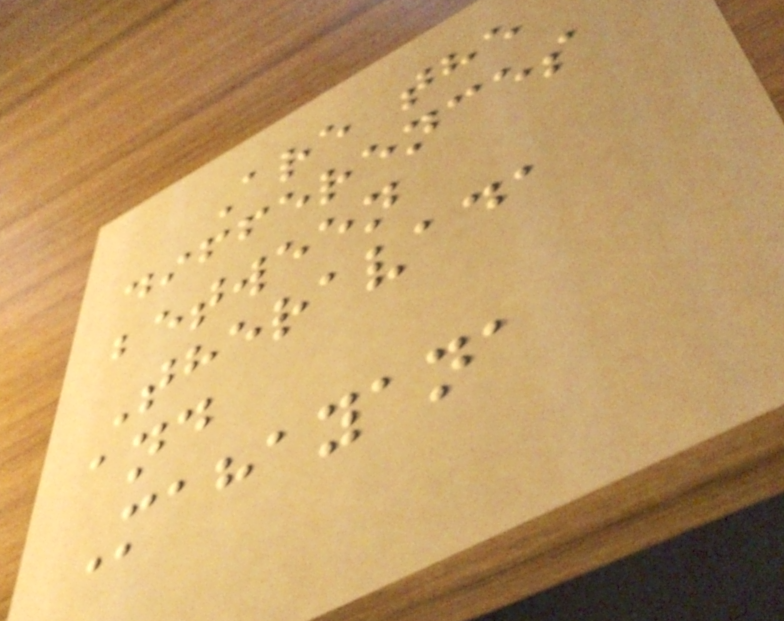Are the
differences
between
Theravada
and
Mahayana
